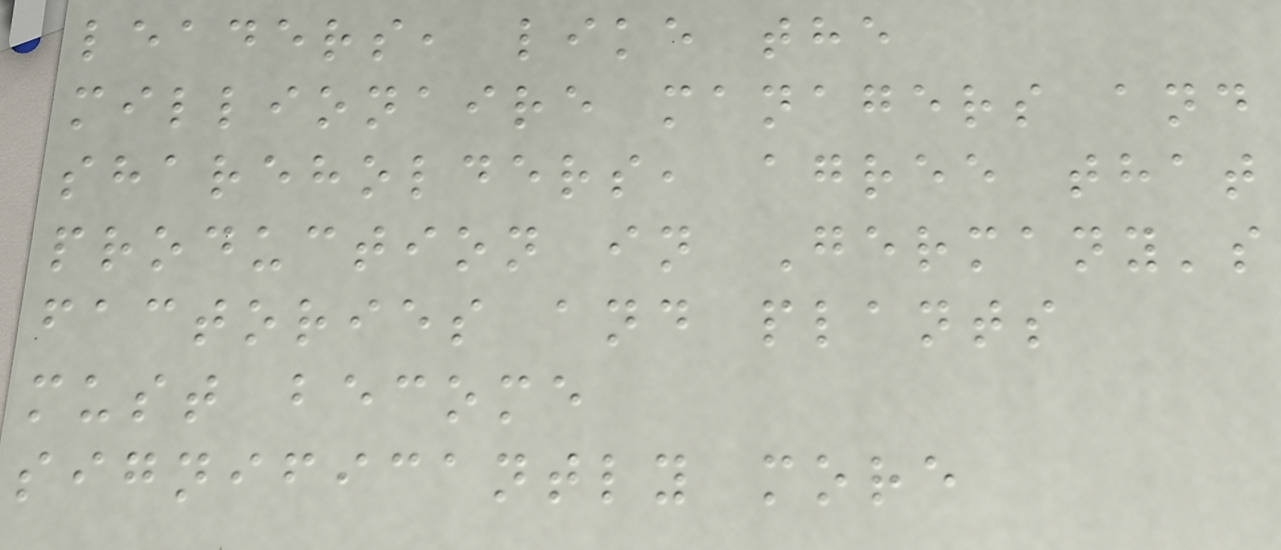leaders, like the
millionaire managers and
shareholders, agree that
production in Germany's
factories and plants
must become
significantly more
